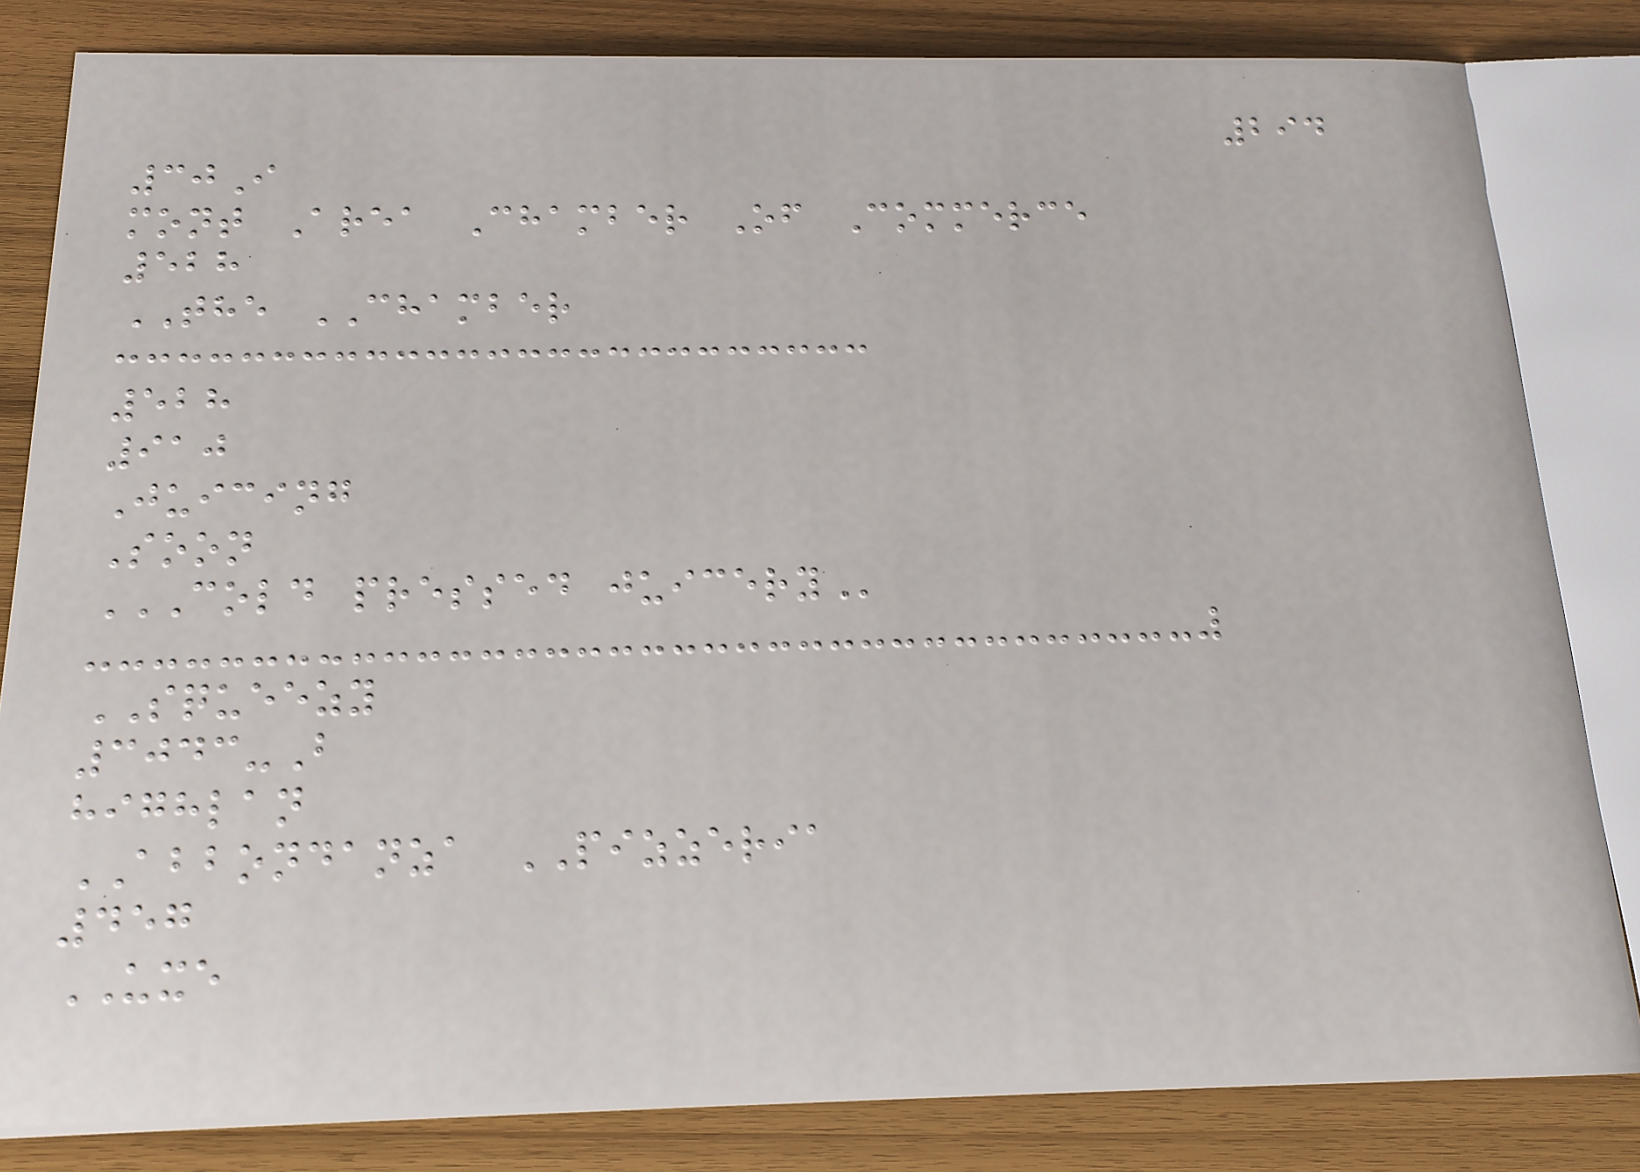294
30I
mont Area Chamber Of Commerce
528
THE CHAMBER
528
910
Juicing
Soon
COLD PRESSED JUICERY
SQUEEZY
3043-B
highlan
ABBONDANZA PIZZERIA
457
UXE
